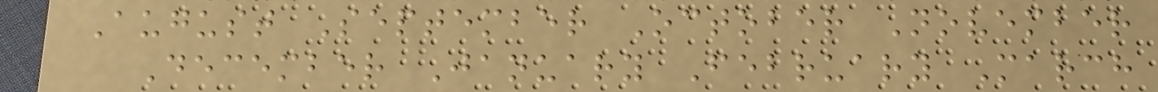August September October November
December January February March
